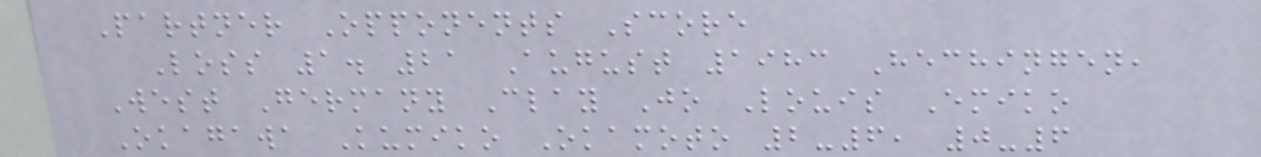Partner Opponents Score
Loss 1. 21 August 1983 Hechingen,
West Germany Clay Jo Louis Emiko
Okagawa Kumiko Okamoto 2-6, 0-6
